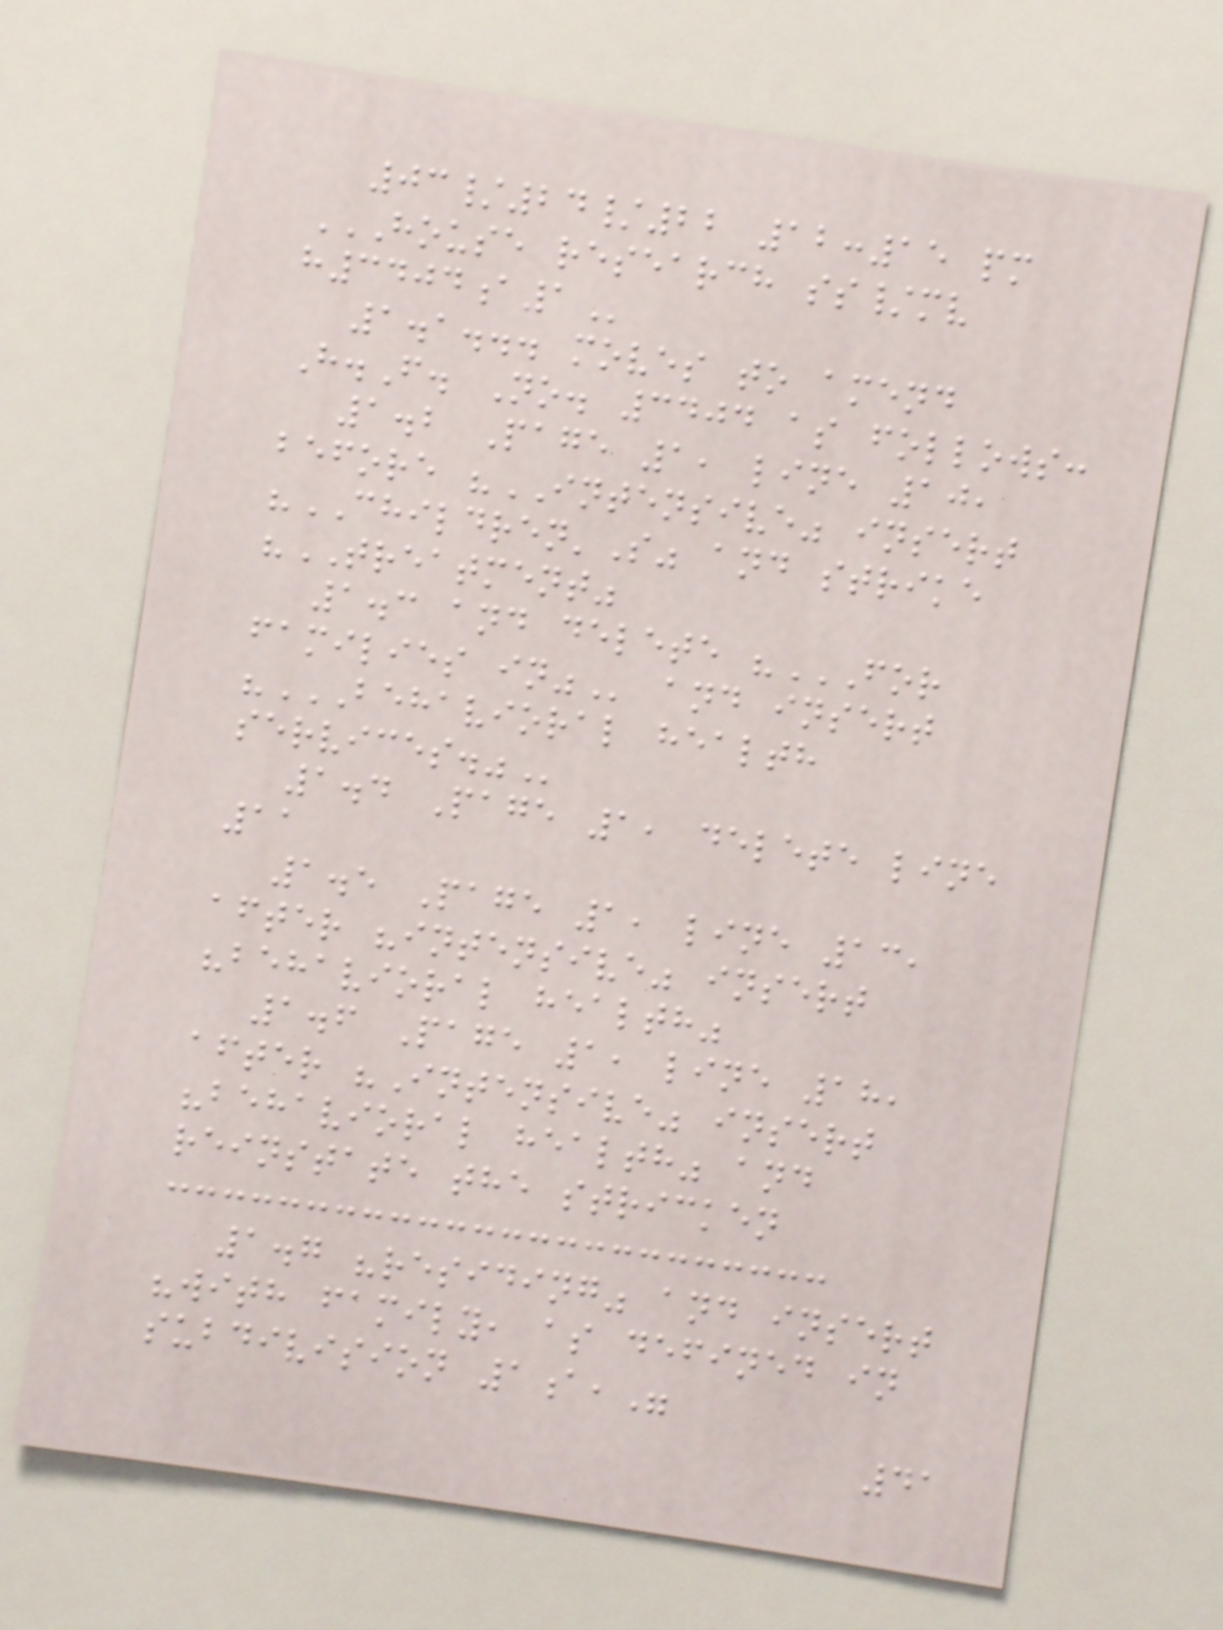03/24/22 12:15 pm
HOUSE RESEARCH SS/MV
H3404A1
1.1... moves to amend
H.F. No. 3404 as follows:
1.2 Page 1, line 10,
before "INTENSIVE" insert
"CHILDREN'S" and strike
"TREATMENT"
1.3 and delete "FOR
FAMILIES IN" and insert
"BEHAVIORAL HEALTH
SERVICES."
1.4 Page 1, delete line
11
1.5 Page 1, line 13,
after "intensive" insert
"behavioral health"
1.6 Page 1, line 18,
after "Intensive" insert
"behavioral health" and
reinstate the stricken
1.7 "residing" and insert
"with family, as defined in
subdivision 1a,"
41
